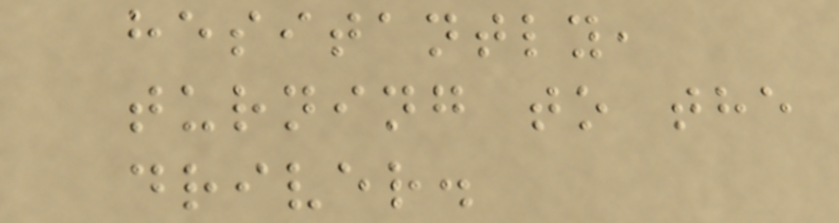hesitantly,
turning to the
driver.
